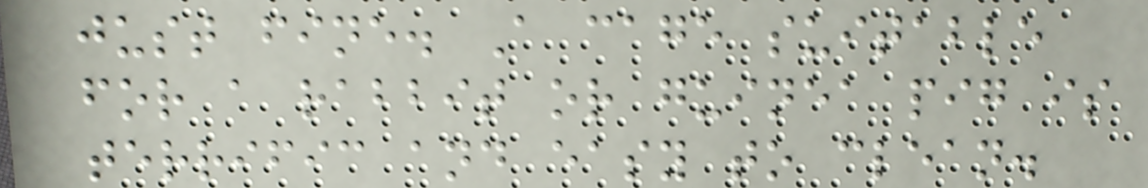just fine. A cage suitable
for a rabbit or guinea pig is
terrific and easy to clean.
